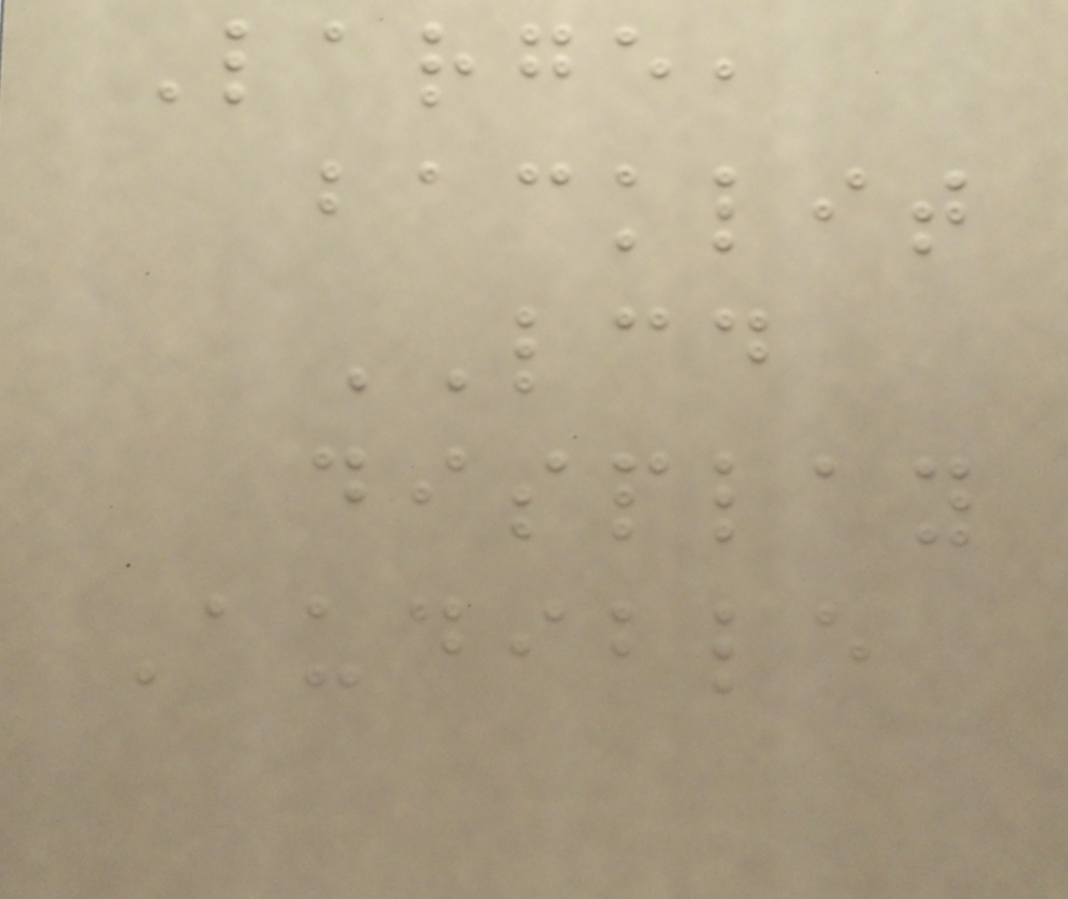Large,
backlit
LCD
display
Audible
